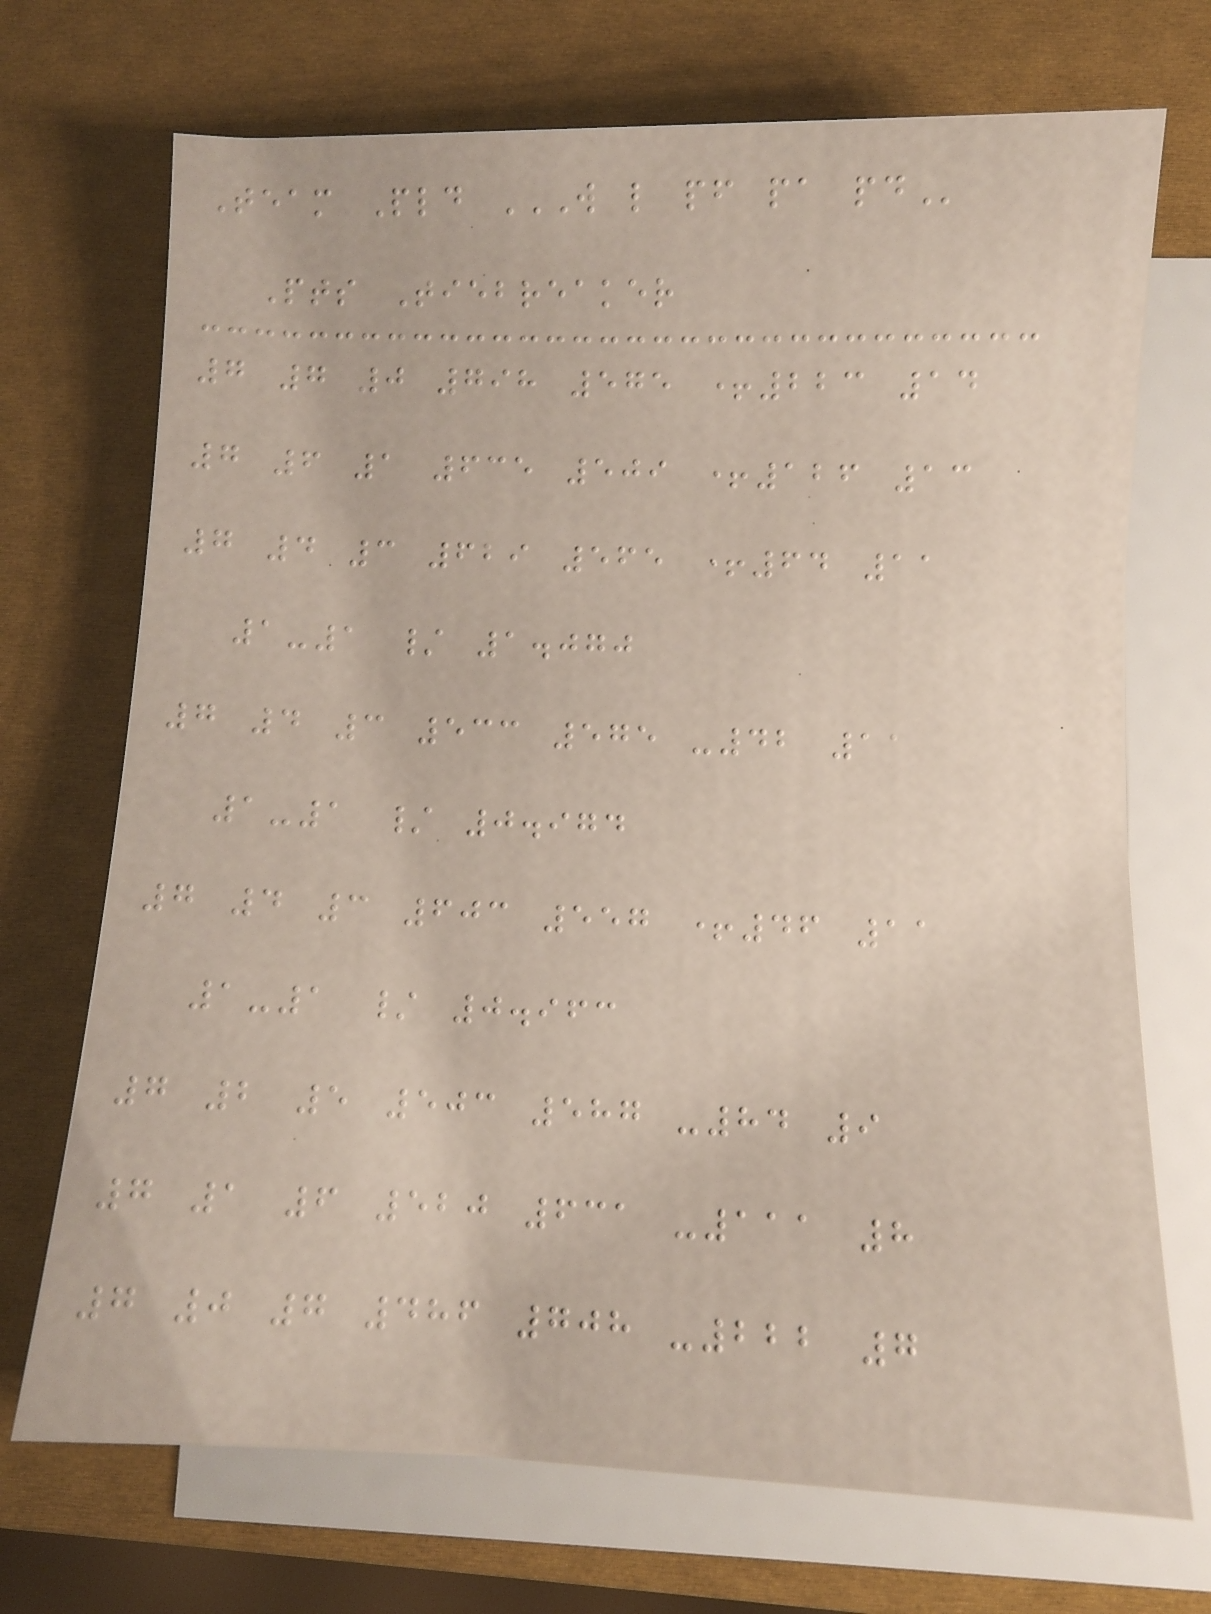Team Pld W L PF PA PD
Pts Tiebreaker
7 7 0 798 575 +223 14
7 6 1 635 509 +126 13
7 4 3 629 565 +64 11
1-1 / 1.070
7 4 3 533 575 -42 11
1-1 / 0.974
7 4 3 603 557 +46 11
1-1 / 0.963
7 2 5 503 587 -84 9
7 1 6 520 631 -111 8
7 0 7 486 708 -222 7
